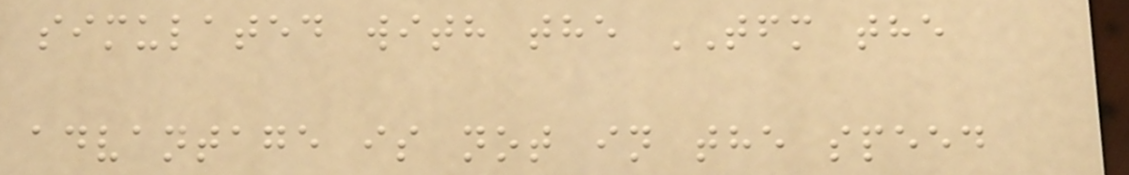simulated with the TFM the
advantage is not in the speed
